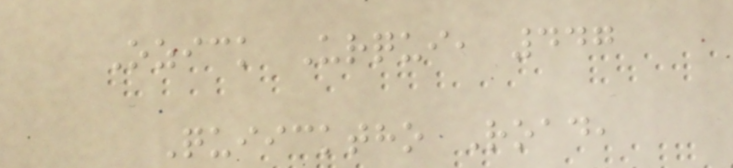Ozick Urqui, 447
Quiicktho Road,
